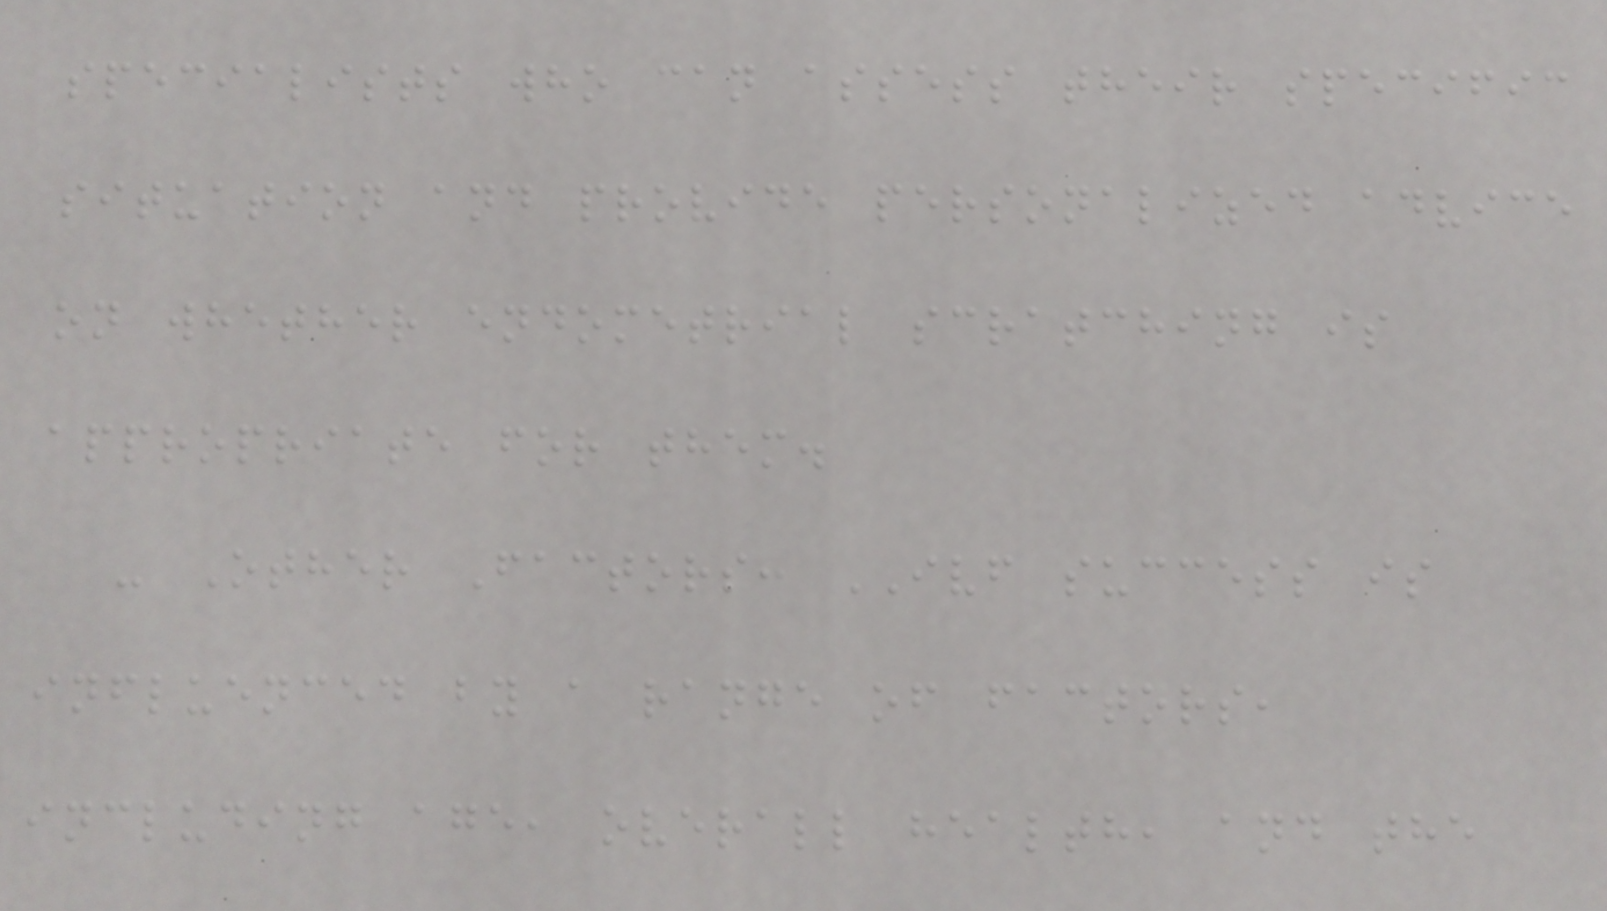specialists who can assess their specific
situation and provide personalized advice
on whether endometrial scratching is
appropriate for them.
- Other Factors: IVF success is
influenced by a range of factors,
including age, overall health, and the
